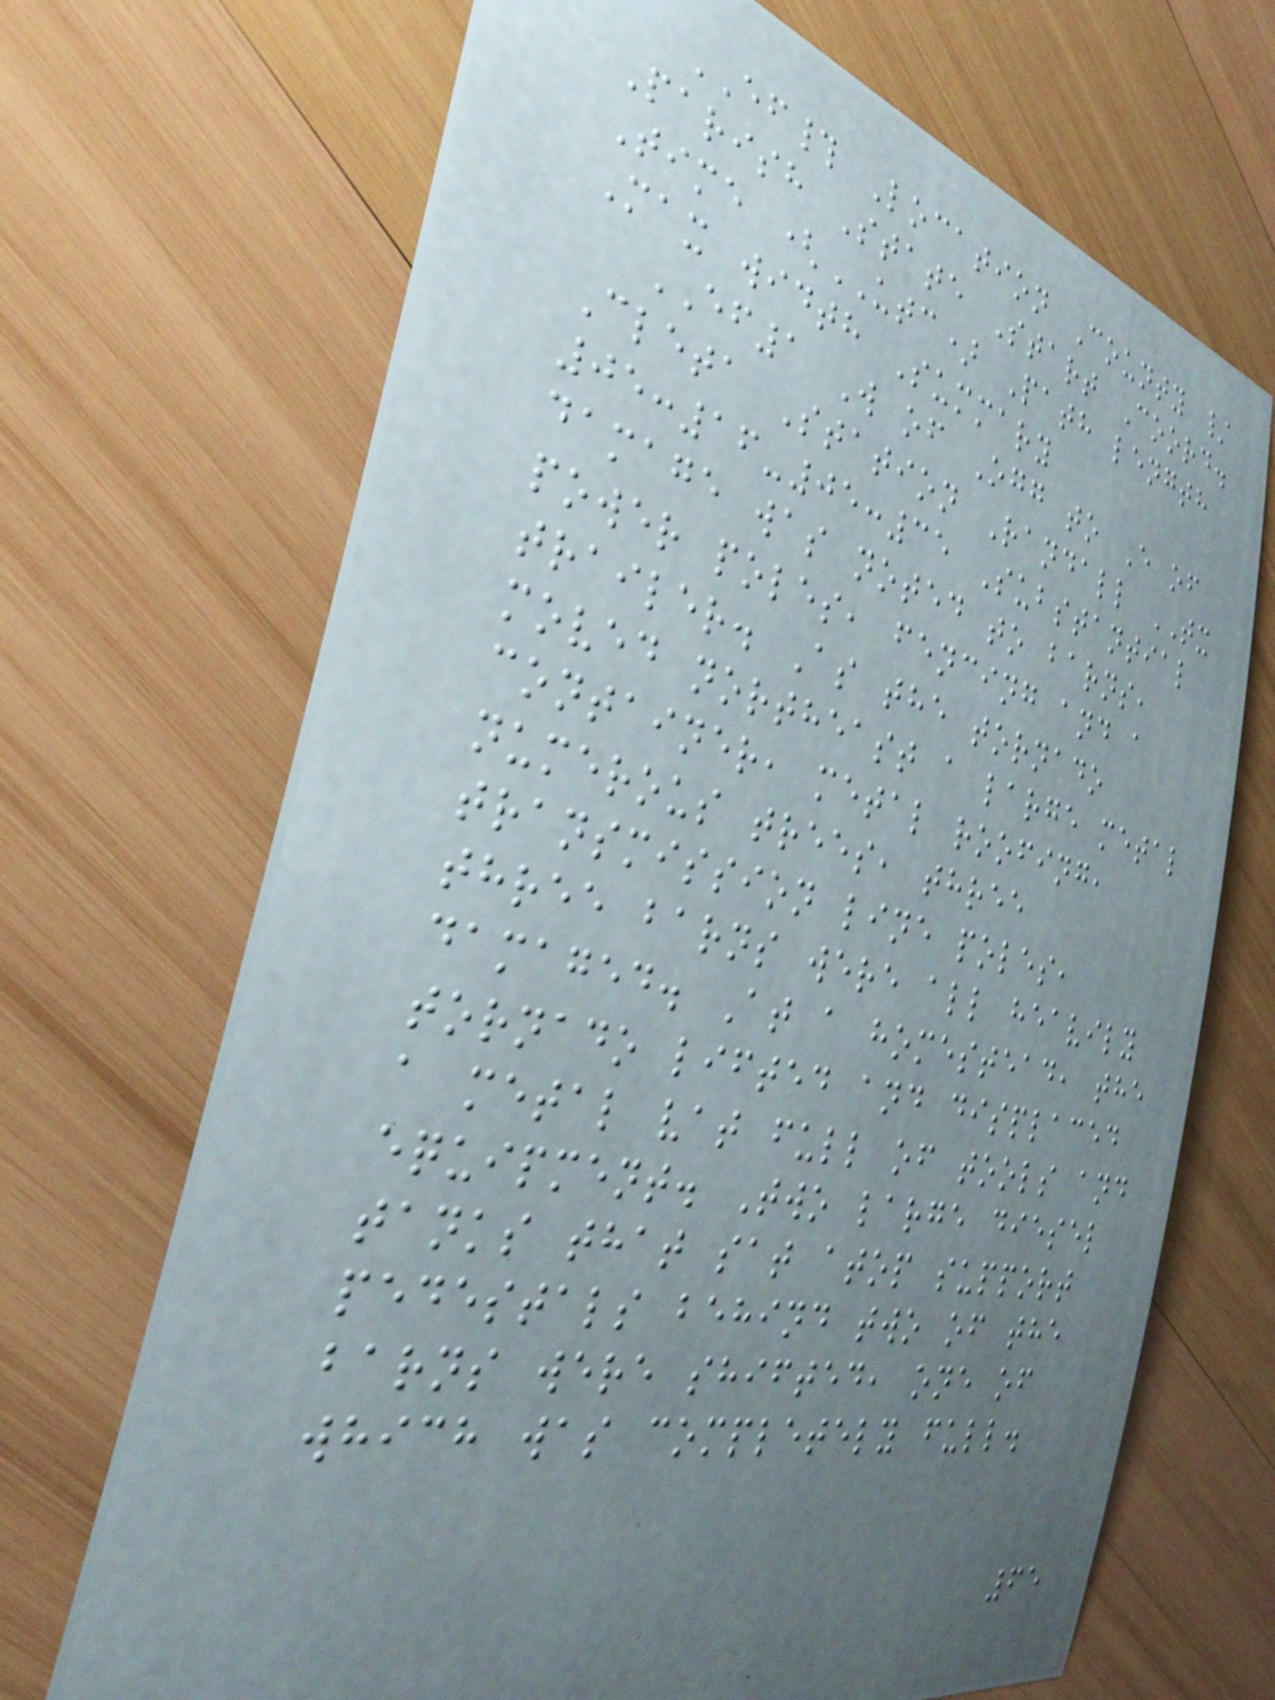EF# Location County /
Parish State Start Coord.
Time (UTC) Path length
Max width Summary
EF1 W of Ogg to E of
Cleta Station Randall TX
05:16-05:35 Substantial
damage was noted to barns,
power poles, fencing and a
trailer. As the tornado
moved northeast a large metal
container, metal roofing,
numerous trees, three
transmission line poles,
three barns were all heavily
damaged. At a homestead, the
tornado lifted and displaced
a metal vat full of tools and
equipment. Two large diesel
tanks that sat atop support
pedestals behind two of the
barns were shifted, one of
which was completely full.
65
